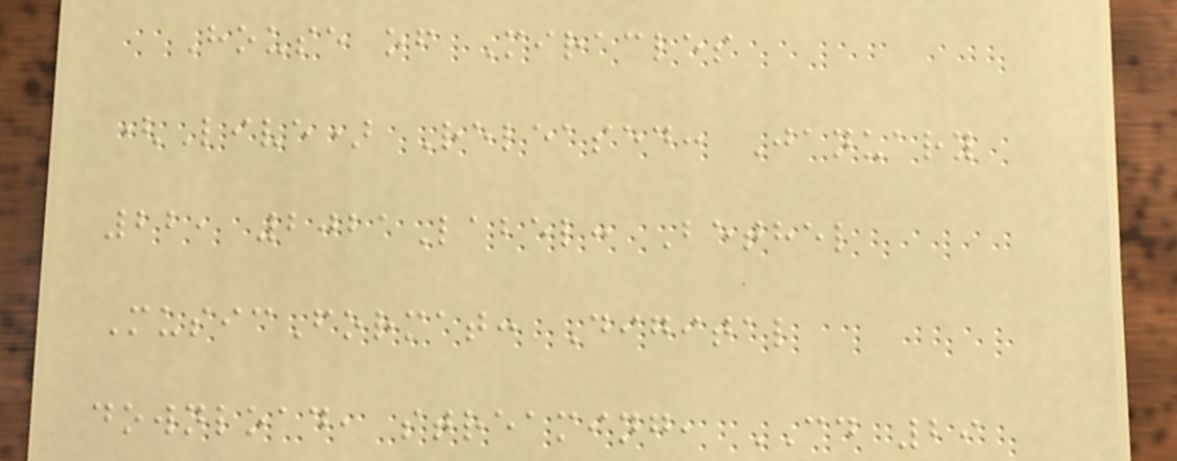House of Miracles
(Live) Released: January
22, 2021Label: Bethel
MusicFormat: Digital
download, streaming, CD 29
